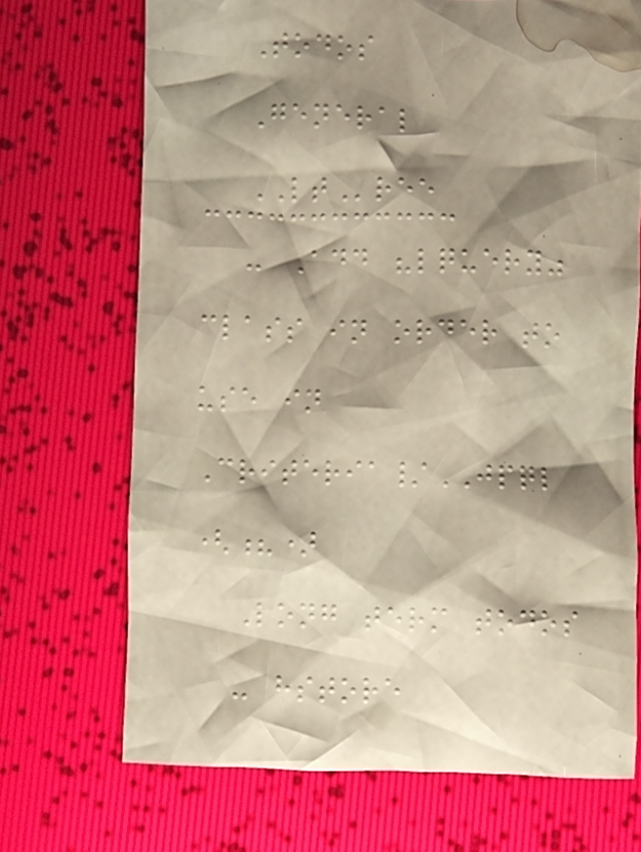Todos
General
LTree
- Add "lquery"
class in order to
use in
Criteria/JPQL
(?)
Long term todos
- hstore
